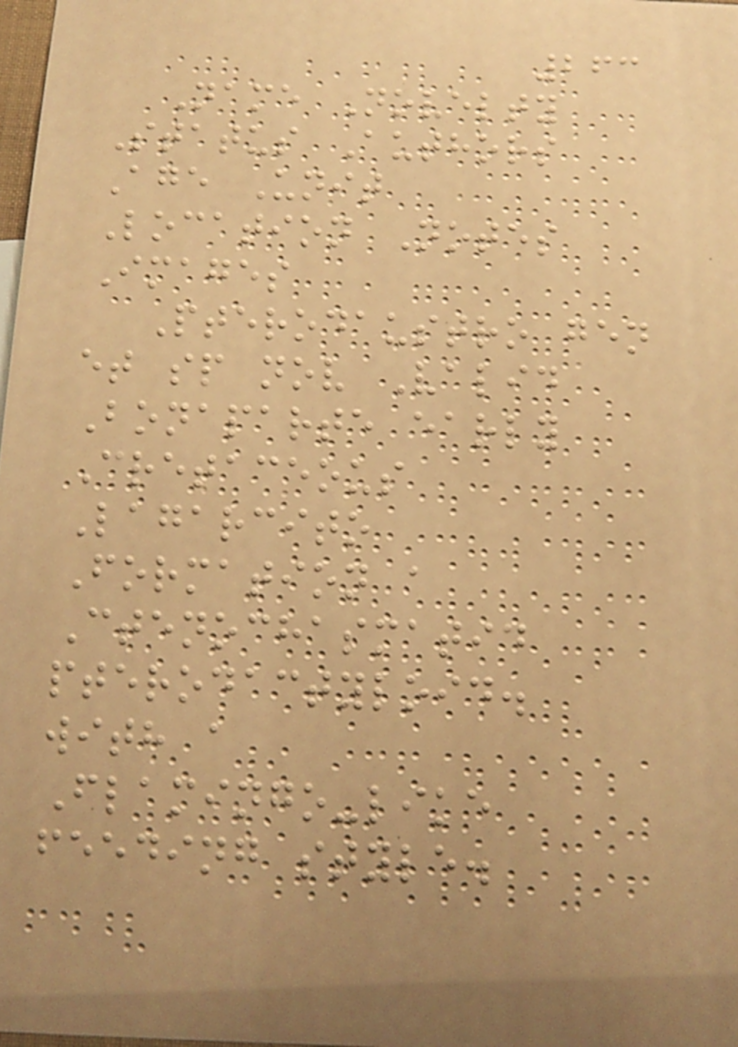263
Name Novelty
Status Authors
Age Unit
Location Notes
Images
Pterodaustro gen
et sp nov Valid
Bonaparte early
Cretaceous
Lagarcito
Formation a
Ctenochasmatid
pterodactyloid.
with a
Flamingo-like
feeding style.
